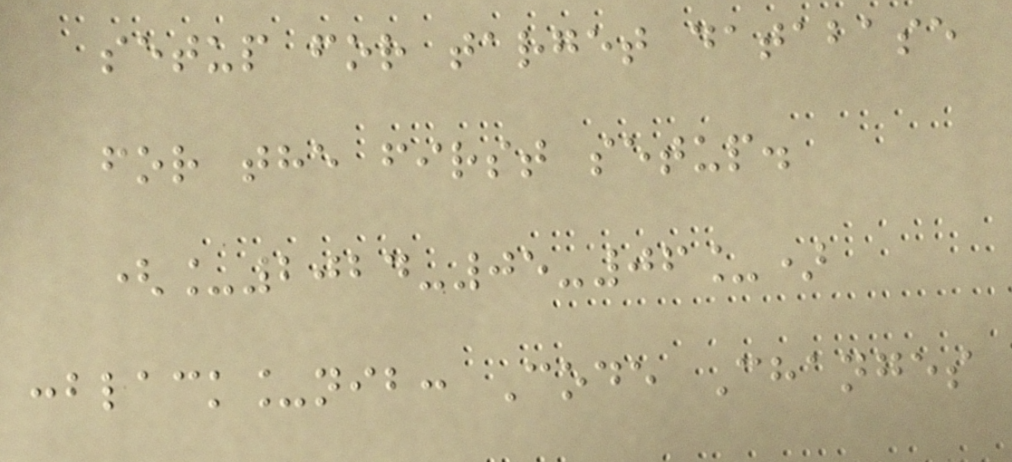setup for target database
for the first setup.
(_2024-05-06_)
:black_nib: Code Changes
